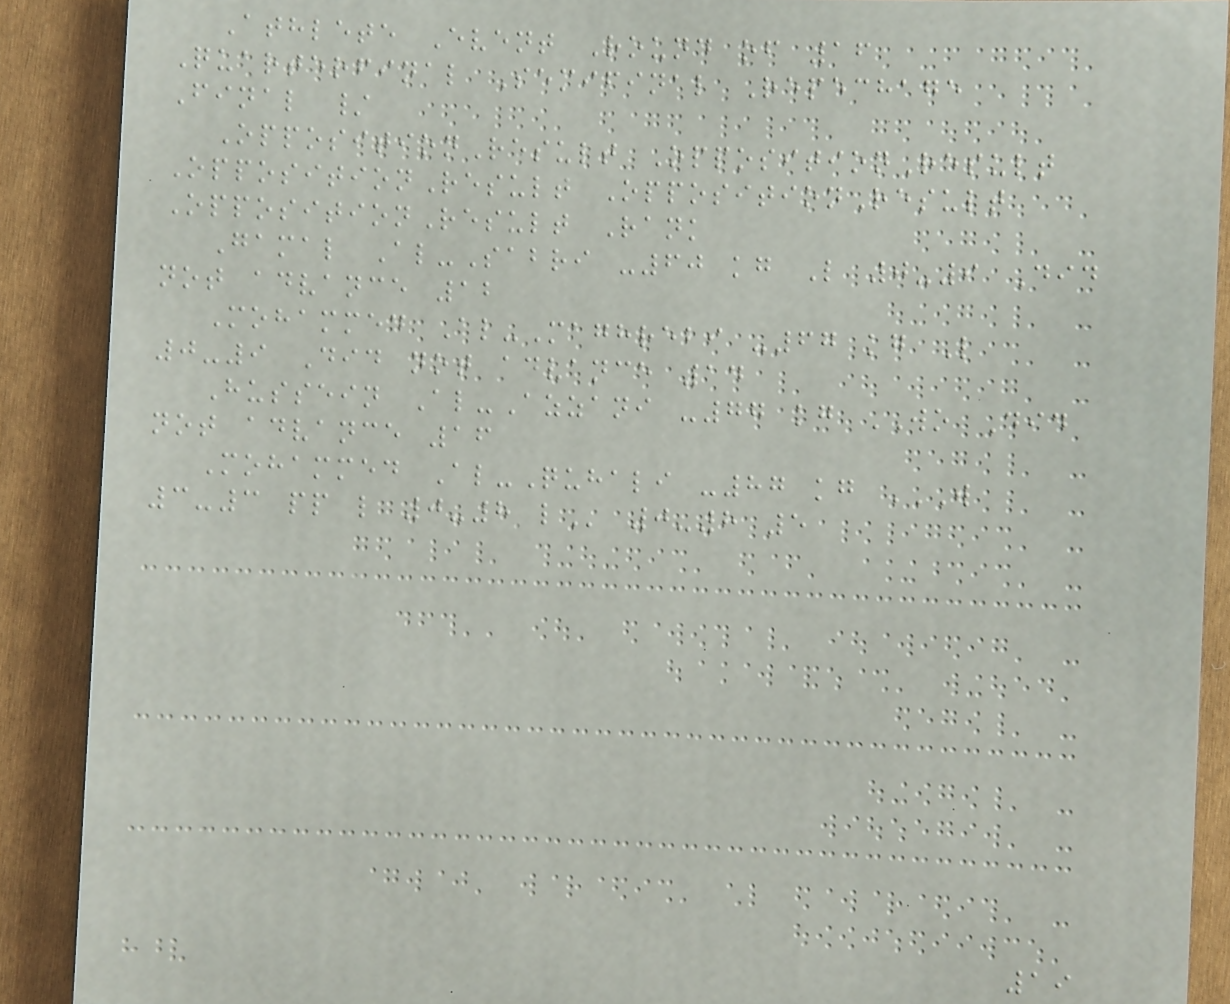Athlete Event Round of 16
Quarterfinal Semifinal Repechage
Final /
OppositionResult OppositionResult
OppositionResult OppositionResult
OppositionResult Rank
Gamal Al-Sabri -60 kg L 0-9 Did
not advance 12
Mohammed Al-Maghrebi -67 kg L
0-9 Did not advance 14
Hussein Al-Azzani -77 kg WO Did
not advance 16
Mohammed Al-Quhali -87 kg W
3-3 PP L 0-8 L 0-8 5
19
